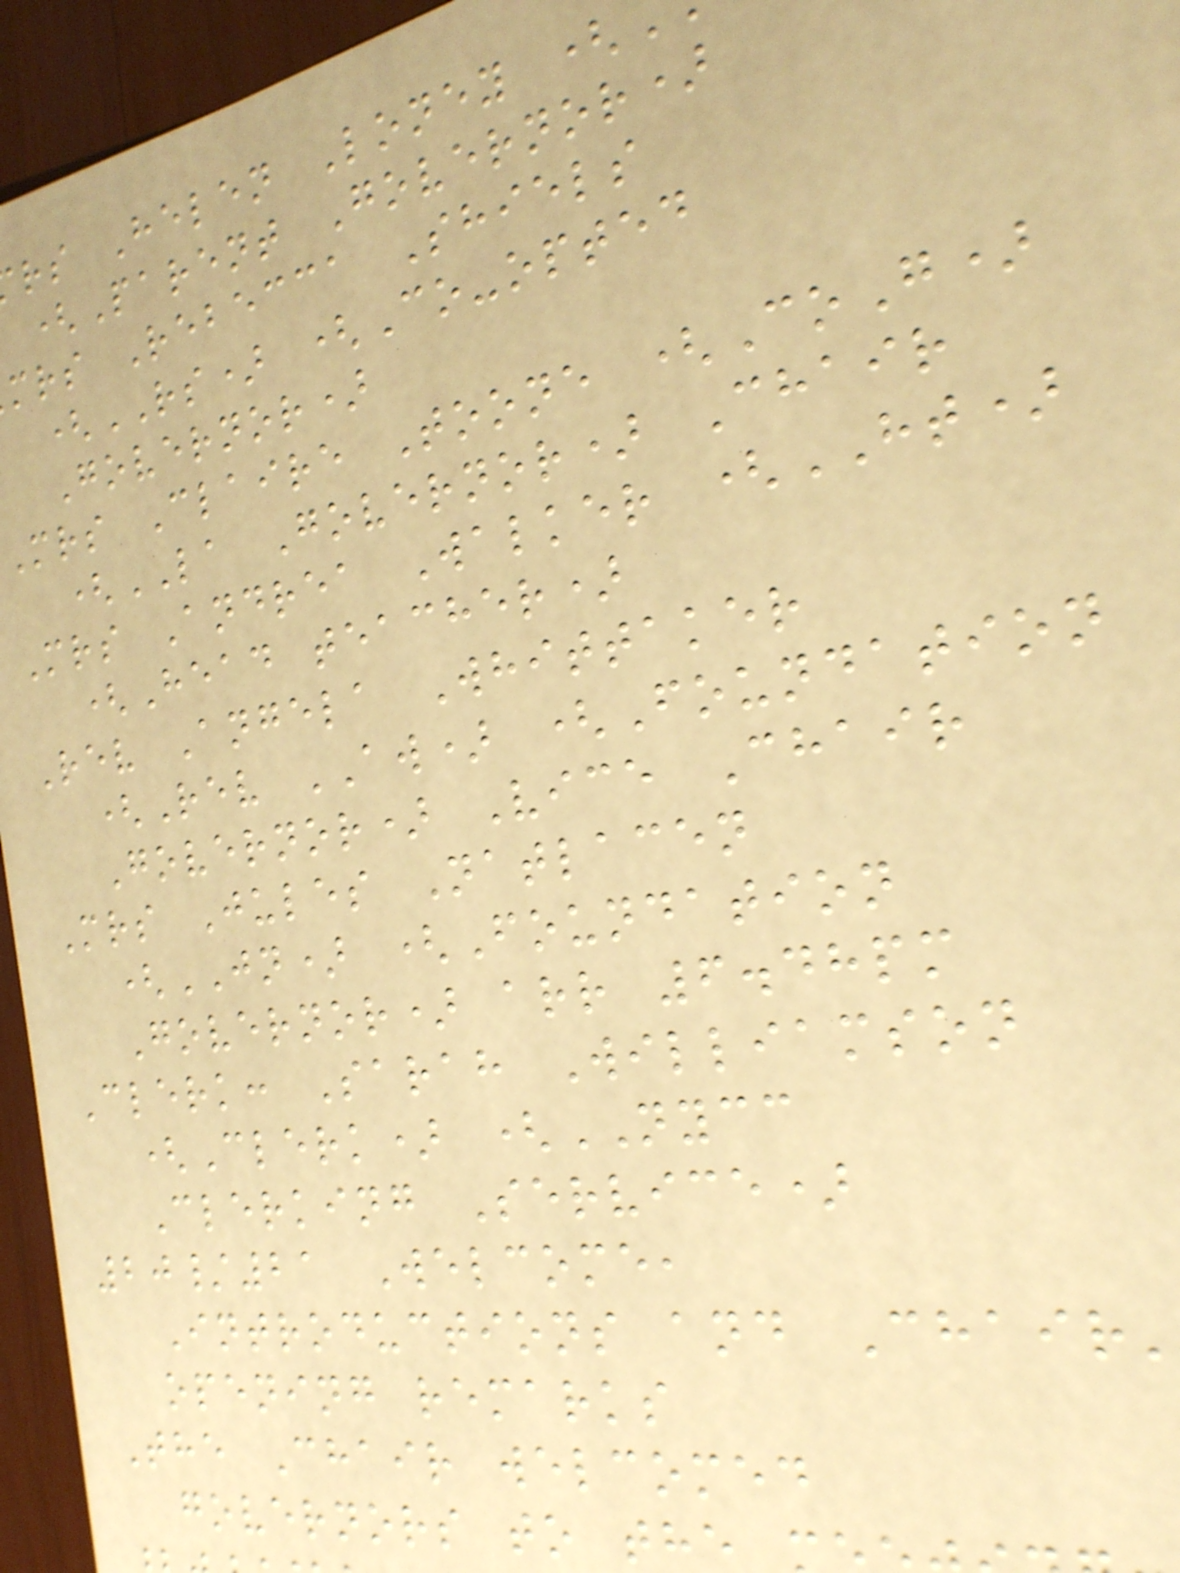rs Helen Loney (
(Parent Governor)
mrs Rebecca Shiels
(RS) (Co-opted
Governor)
Mrs Claire Toone (CoG)
(LA Governor) Chair
Mrs Andrea Walker (HT)
(Head teacher)
Rev Angela Whittaker
(Rev AW) (Foundation
Governor) Vice Chair
Mrs Jules Natlacen
(JN) (Foundation
Governor) arr 6.48pm
Clerk: Sarah Williamson
(Clerk) (NYCC
Clerking Service)
20/21 Welcome,
Introductions and Chair
opening remarks
The Chair welcomed
governors to the
